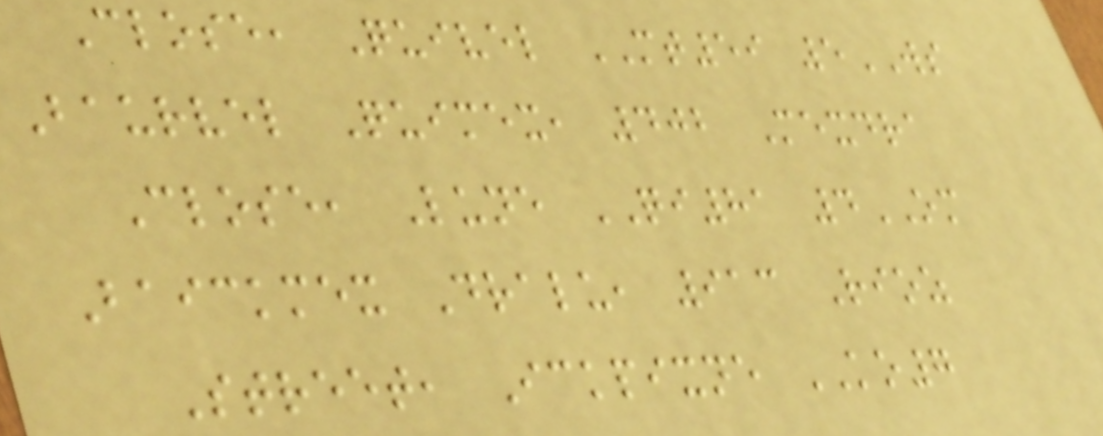Close, Quivel MT59 5WS
Baurvel Quimex, 402 Mexdra
Close, Lune QI81 4OM
Baickmex Dralu, 913 Rioz
Street, Ickpixne KO7
